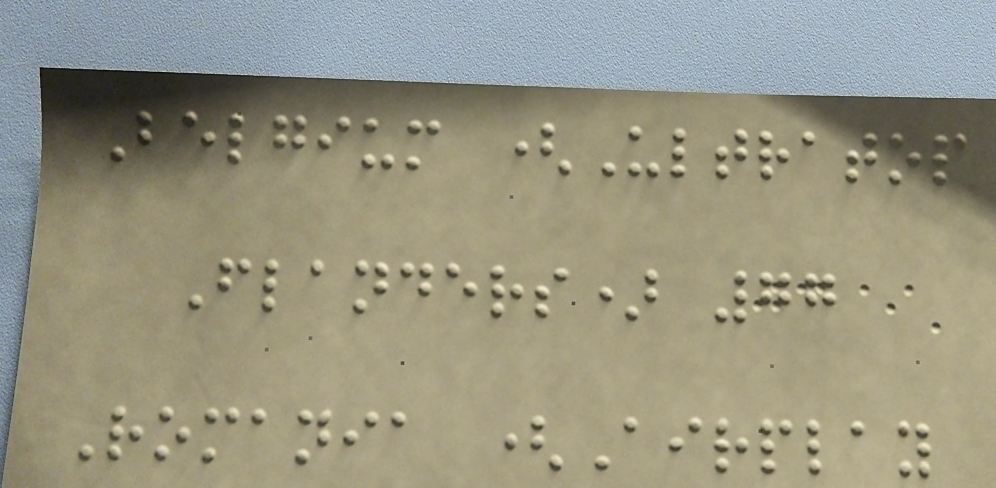Belgium (Ultratop
Flanders) 77
Romania (Airplay
